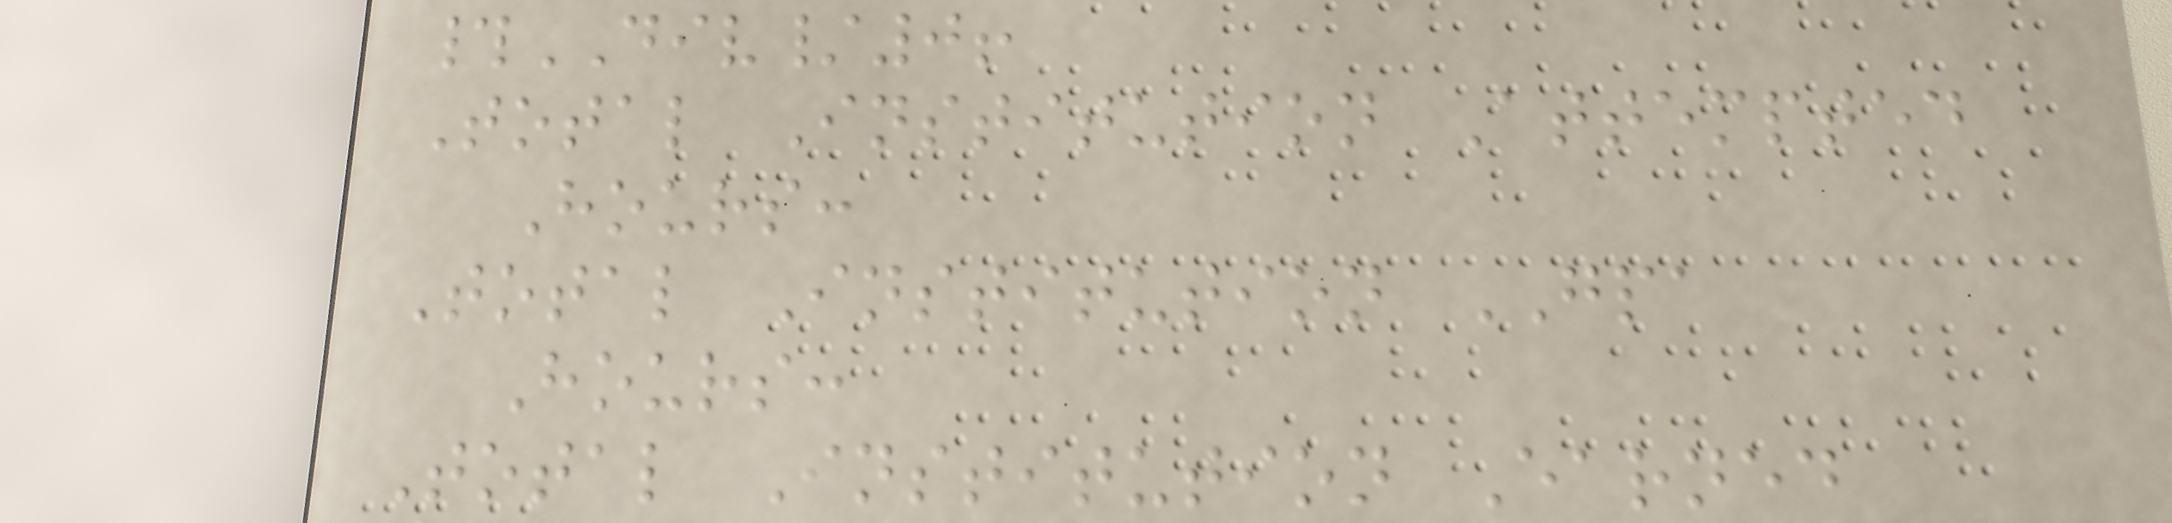#DIV/0!
Total Institution Attempted
Hours:
Total Institution GPA
Hours:
Total Institution Earned
